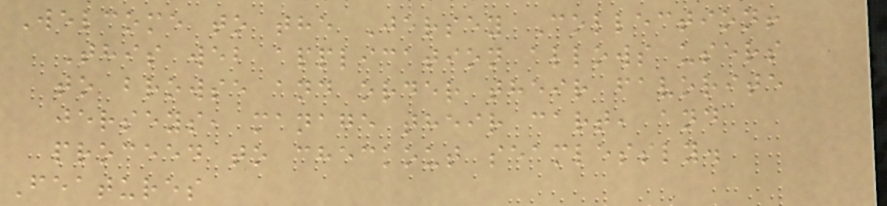Welcome to the Jersey Collection!
This web application allows users
to browse and order their favorite
jerseys, manage their cart, and
proceed to checkout seamlessly.
Features
